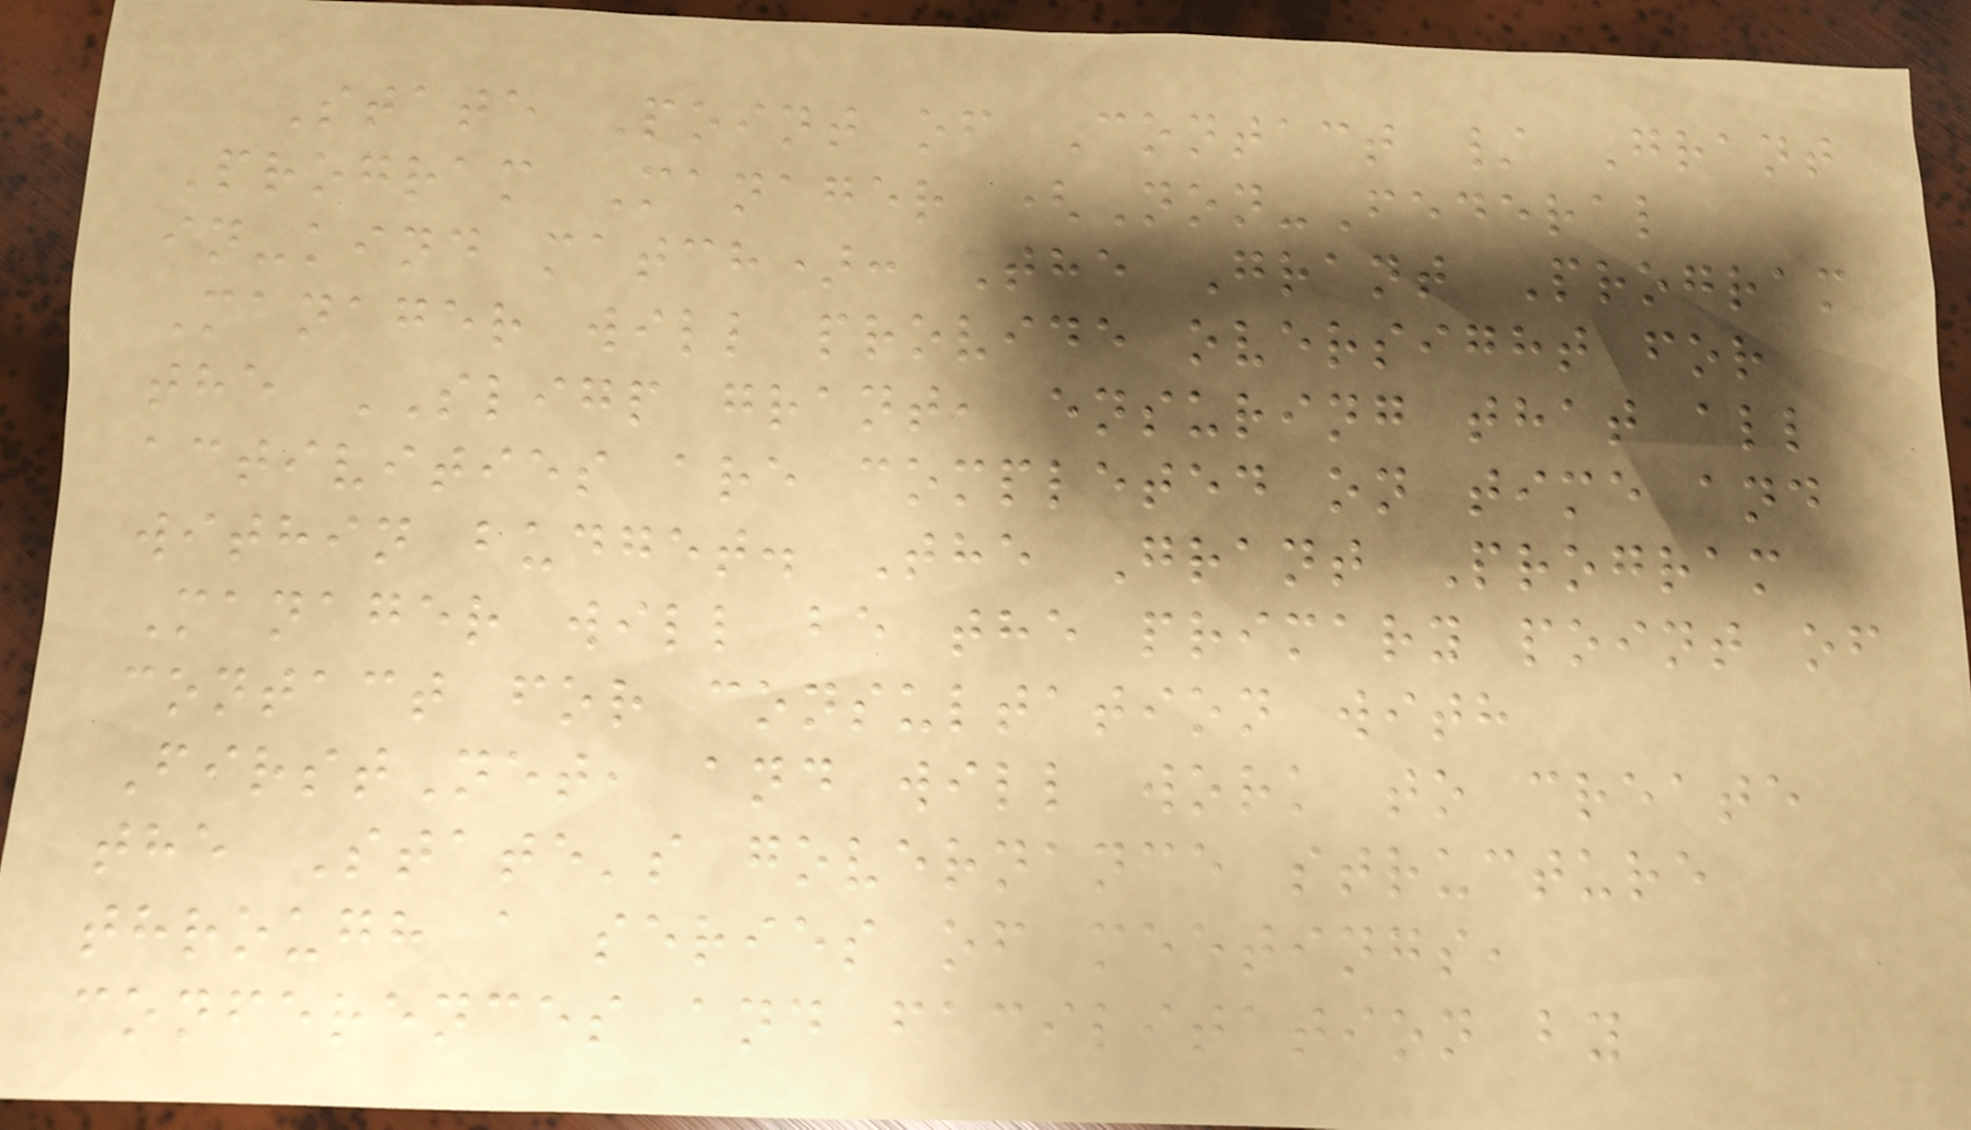State Point of Contact / Grant
Program Manager (Non-Federal
in-kind match): The Grant Program
Manager will provide oversight for
the SLIGP grant, ensuring that all
activities are completed on time and
within budget. The Grant Program
Manager will be the primary point of
contact for consultation with
FirstNet, and will work to create
the State's governance structure
through a series of meetings,
conferences and facilitation by
